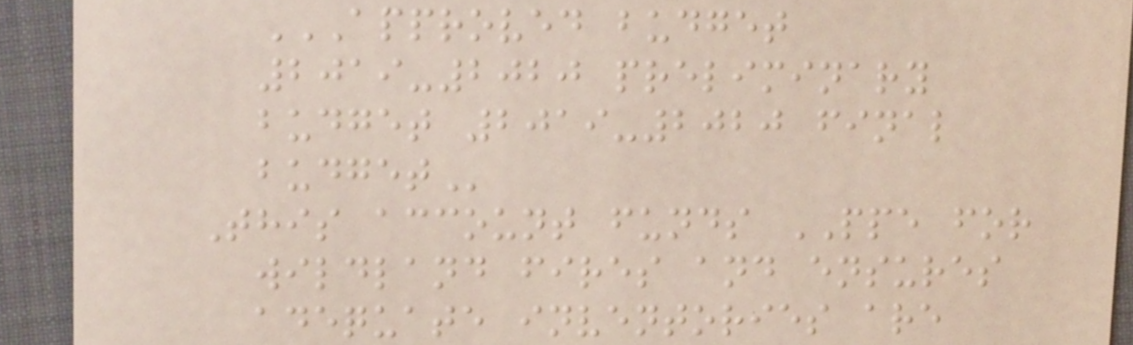APPROVED BUDGET
2019-2020 PRELIMINARY
BUDGET 2019-2020 FINAL
BUDGET
This account funds PPE for
wildland fires and ensures
adequate inventories are
